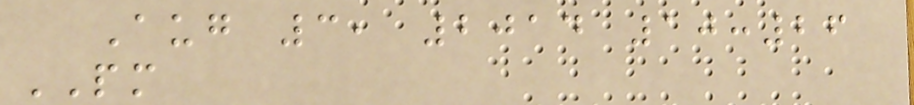Aug 3, 2014 10:26
PM
